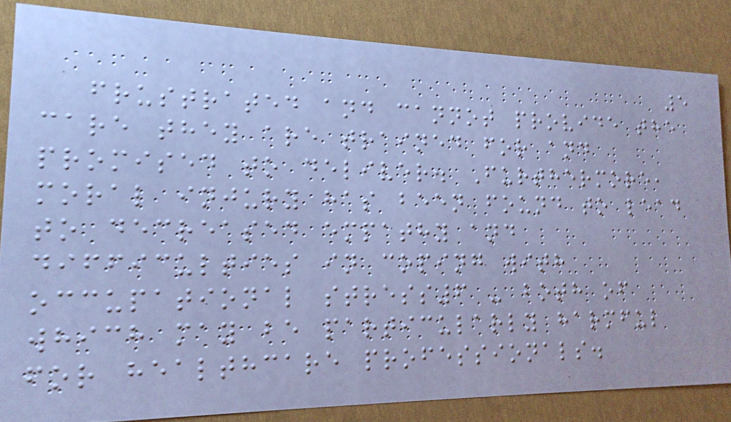5
frustrated and cannot provide the
care they are trained for and
promised to deliver. Furthermore,
moral injury has been found to lead
to decreased empathy and
difficulties in coping with
occupational stress6 - both of
which may be particularly harmful
for healthcare professionals.
